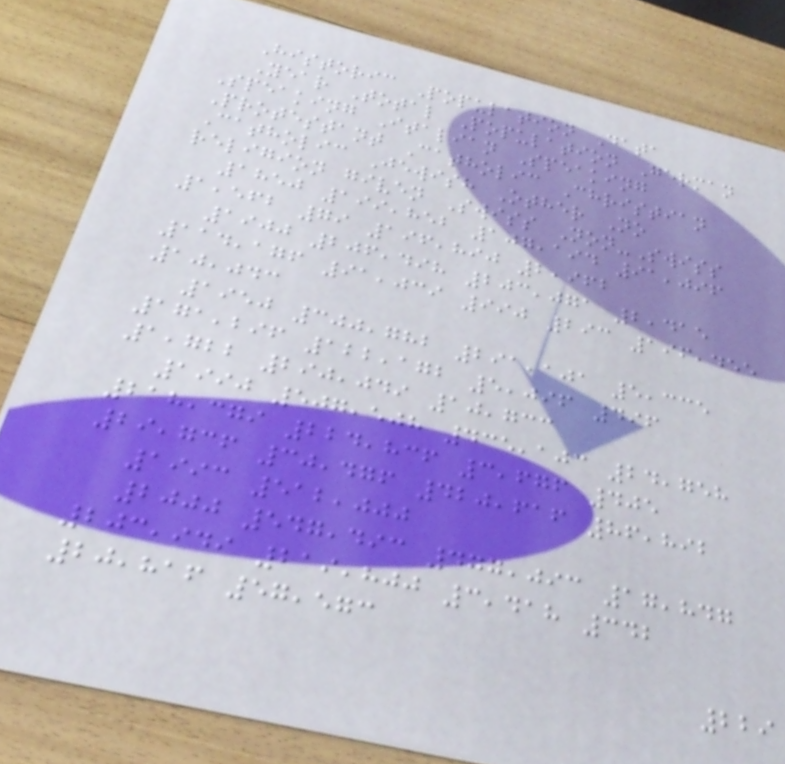Historic Population Data
Year Total Population German
Speaking Italian Speaking
Protestant Catholic Christian
Catholic Jewish Other No
religion given Swiss Non-Swiss
1850 199,852 107,194 91,096
1,562 79 196,890 2,962
1900 206,498 203,071 2,415
114,176 91,039 990 293 196,455
10,043
1950 300,782 291,101 5,335
171,296 122,172 5,096 496
1,722 290,049 10,733
1990 507,508 435,103 24,758
218,379 224,836 3,676 405
29,736 30,476 420,616 86,892
1993 512,000
2000 547,493 477,093 17,847
203,949 219,800 3,418 342
20,816 57,573
229
